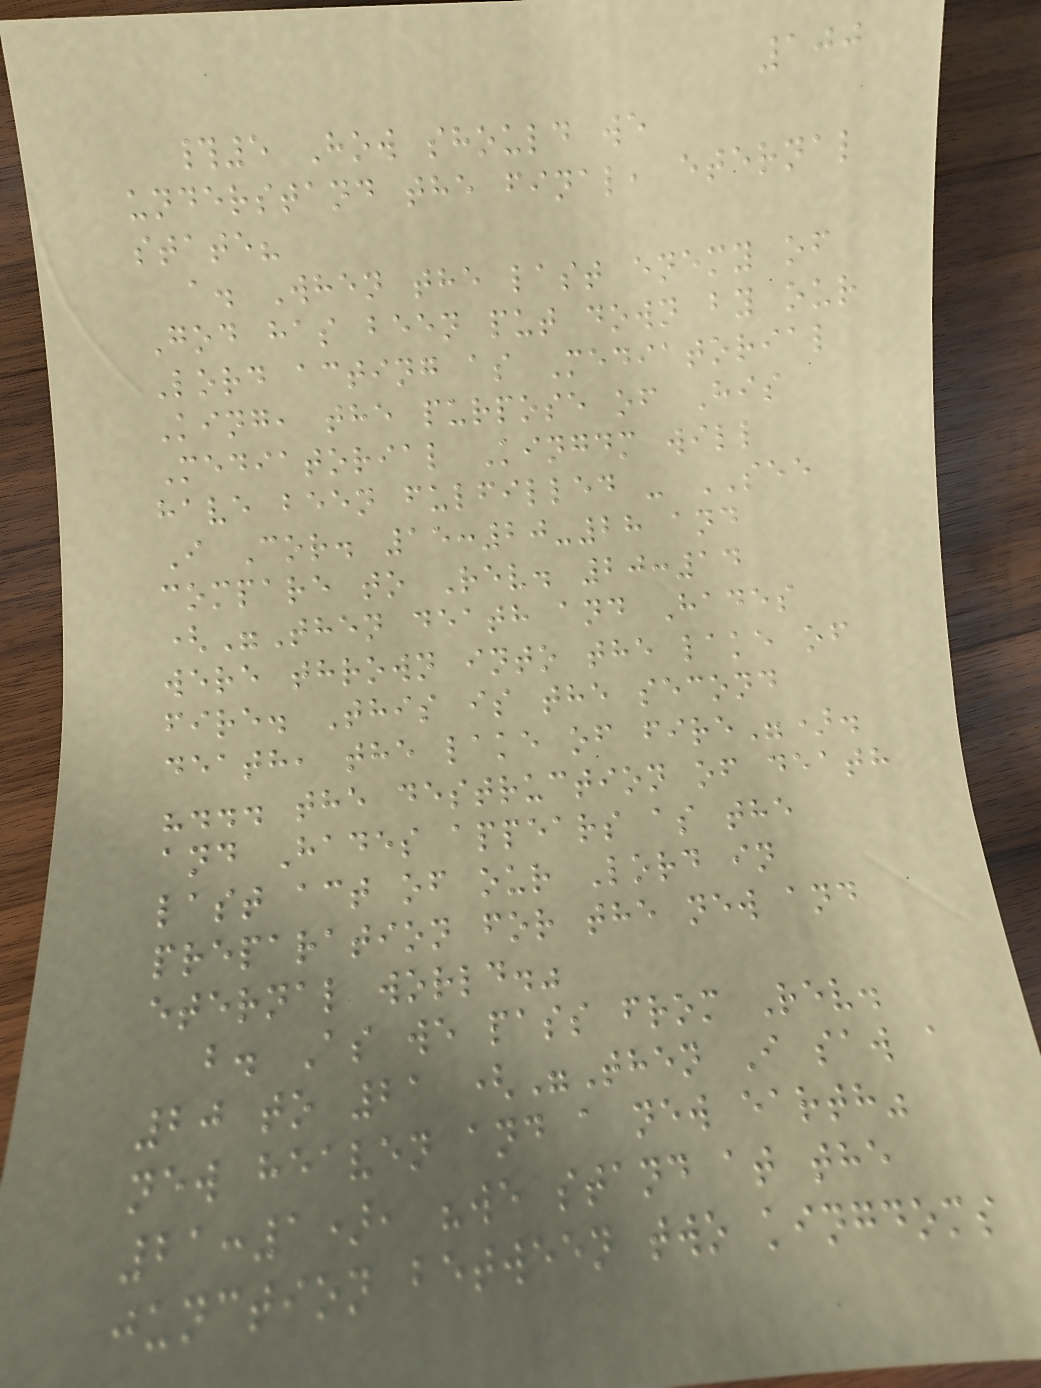100
#5 How should we
understand the final, eternal
state?
a. When the last enemy of
God has been put down by our
Lord acting as Mediatorial
King, the purpose of His
Mediatorial Kingdm will
have been fulfilled - SEE
I Cor. 15:20-28 and
compare to Rev. 20:14
("Then death and Hades
were thrown into the lake of
fire. This is the second
death, the lake of fire").
"... the destruction of death
and Hades appears as the
last act of our Lord in
preparation for the new and
eternal world."
b. As we pass from Rev.
20 to 21 ("Then I saw a
new heaven and a new earth"
21:1), "we stand at the
junction between two kingdoms
